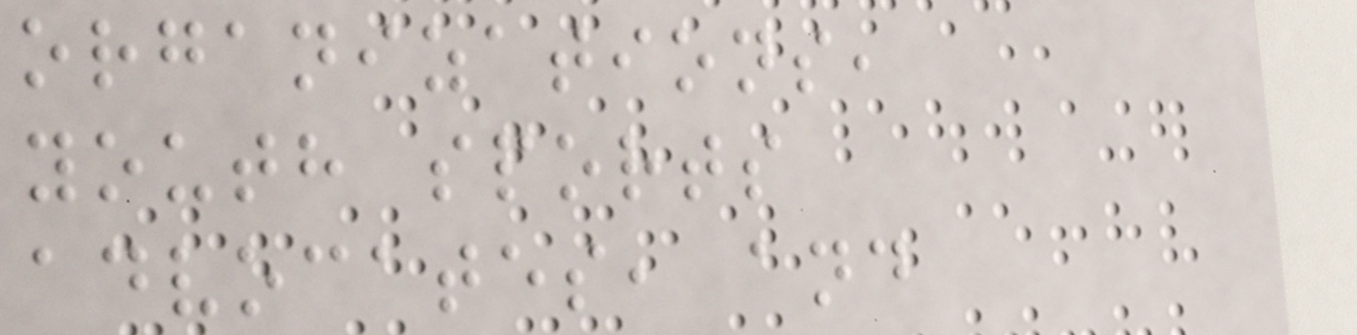organizations,
youth sports
advocates, and
